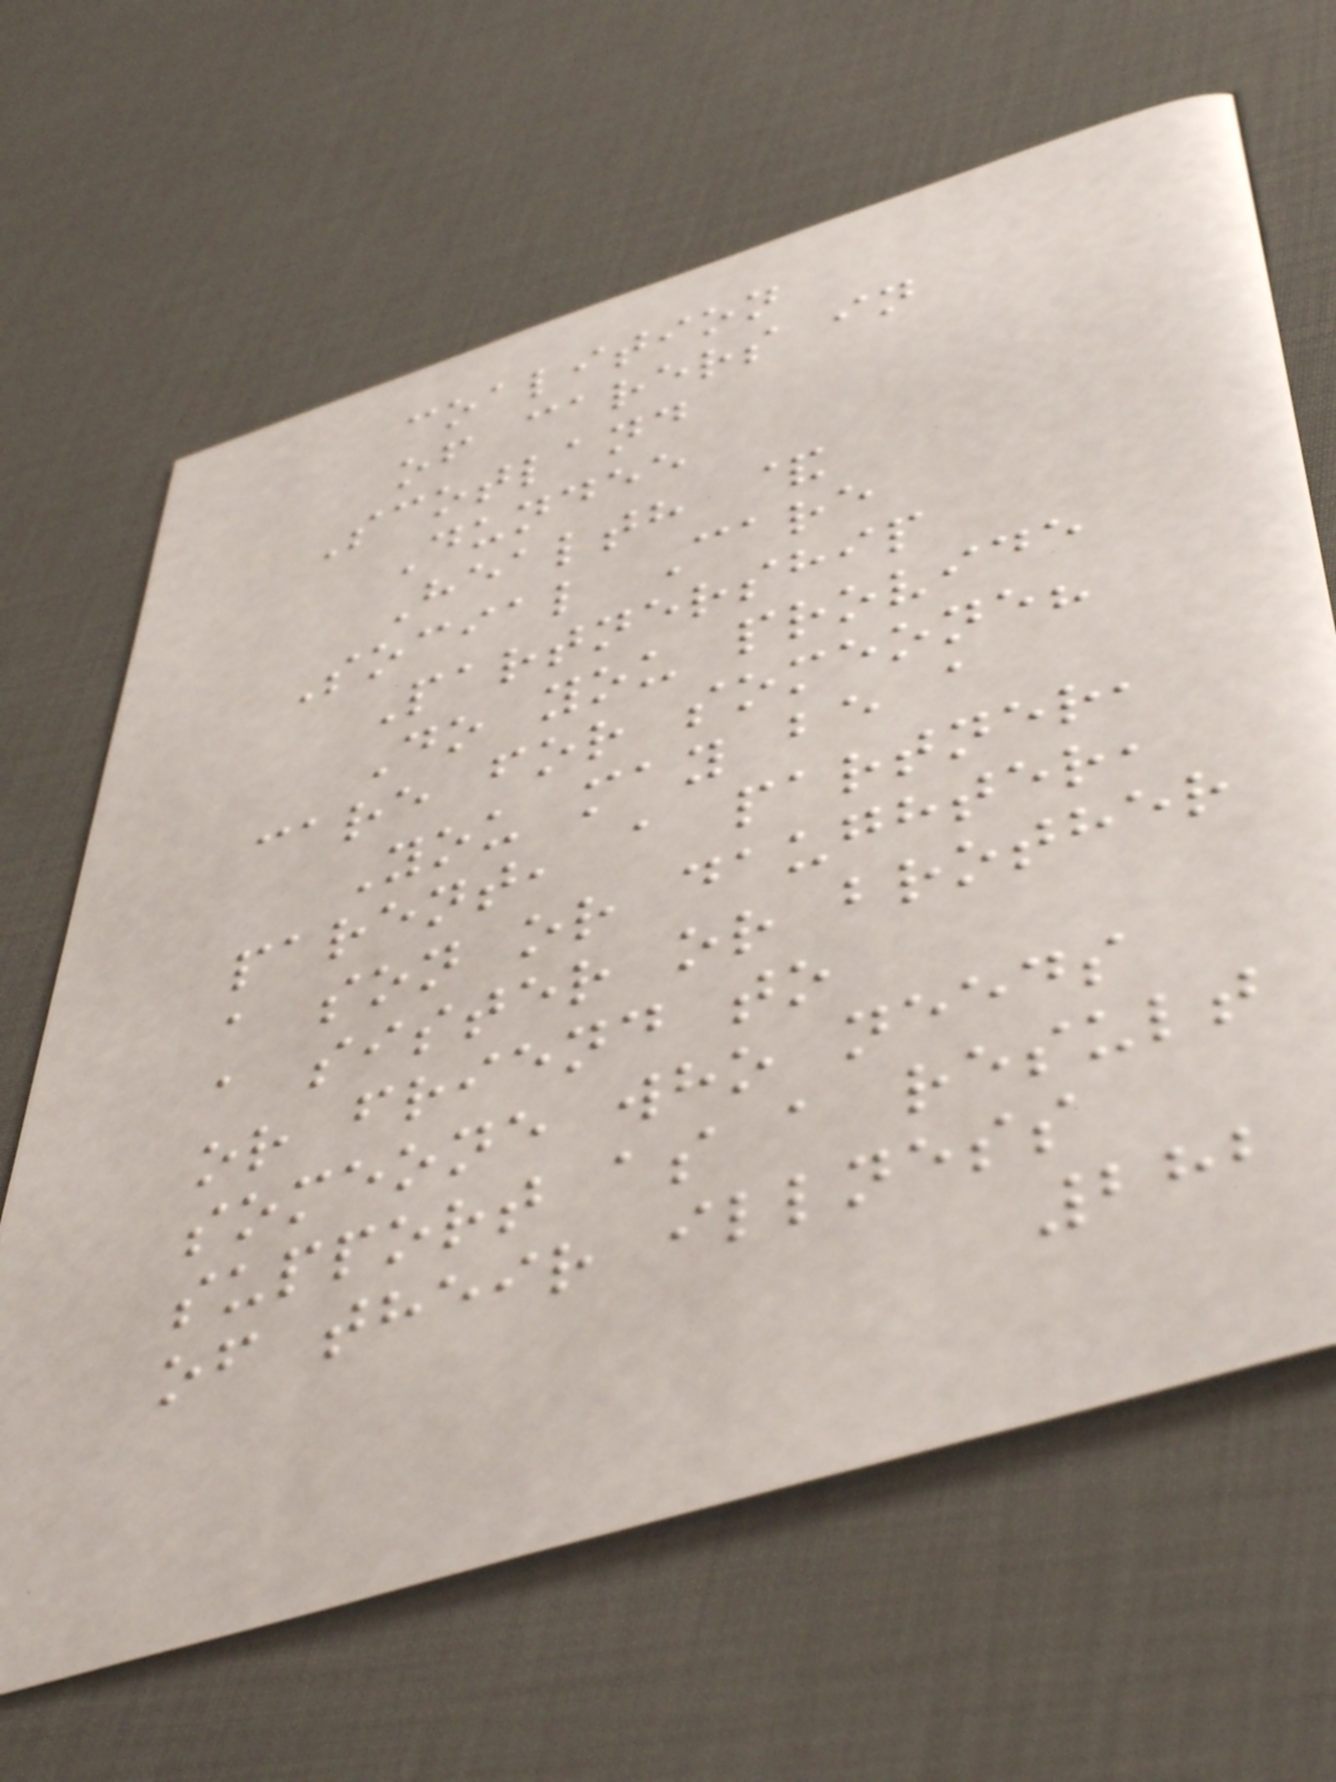coalition
of carers in
Scotland
Dundee
Health &
Social Care
Partnership
Do you provide
care for someone?
You may be a
parent, a partner,
a son or daughter,
a sister or brother
or friend to
someone who needs
support as a result
of their illness
282
